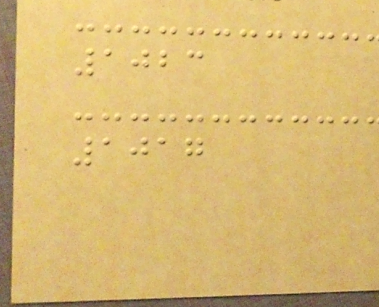1023
1017
